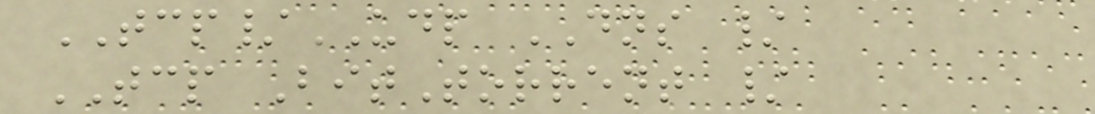TCP/UDP DNS /
TCP BitTorrent /
